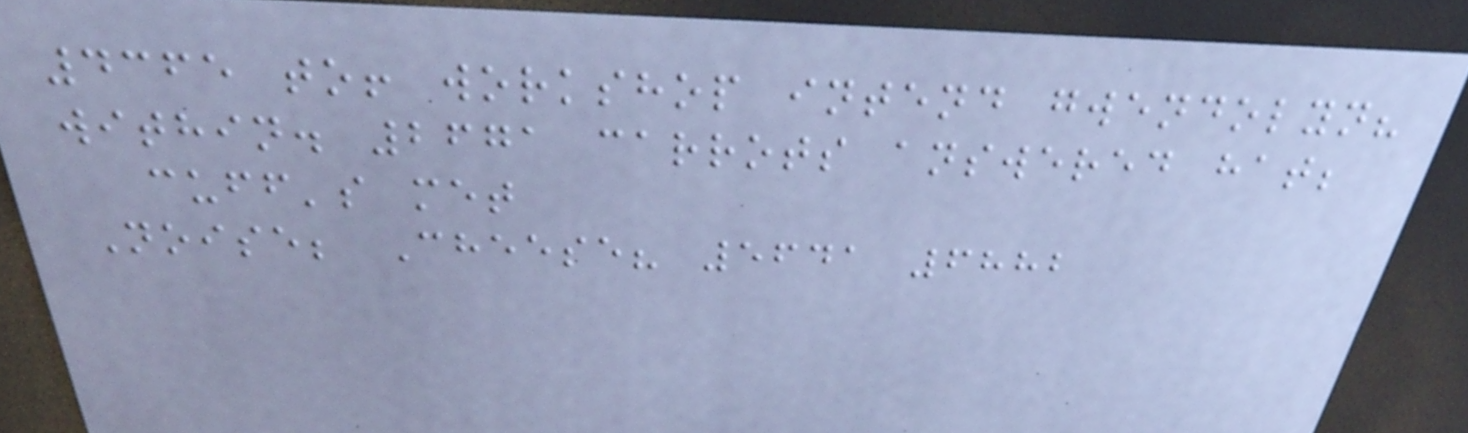4365 to! workshop intend gwendolyn?
within. 2671 carrots answered hat;
cuff's met
Noise; Cheese? 5641 6882
